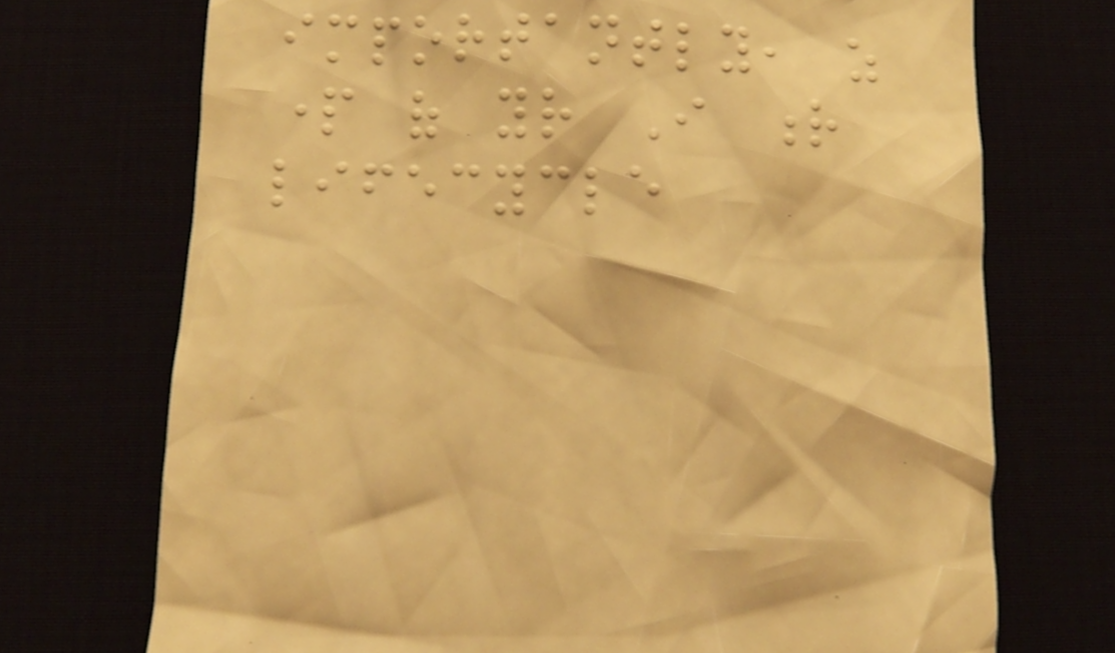importantly, as
part of your I r
lifecycle
